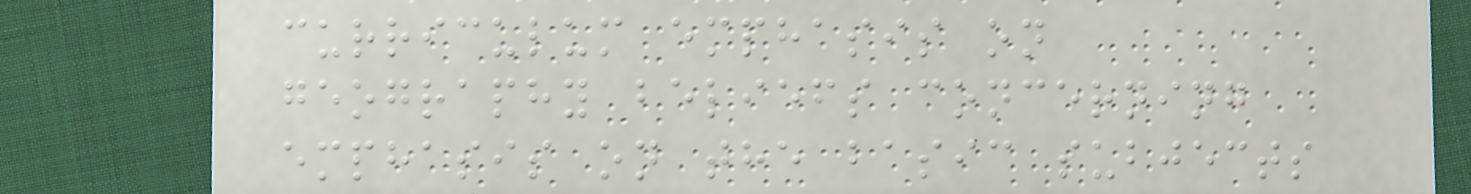curriculum emphasis on
geography beliefs concerning
emphasis on the basic subjects
